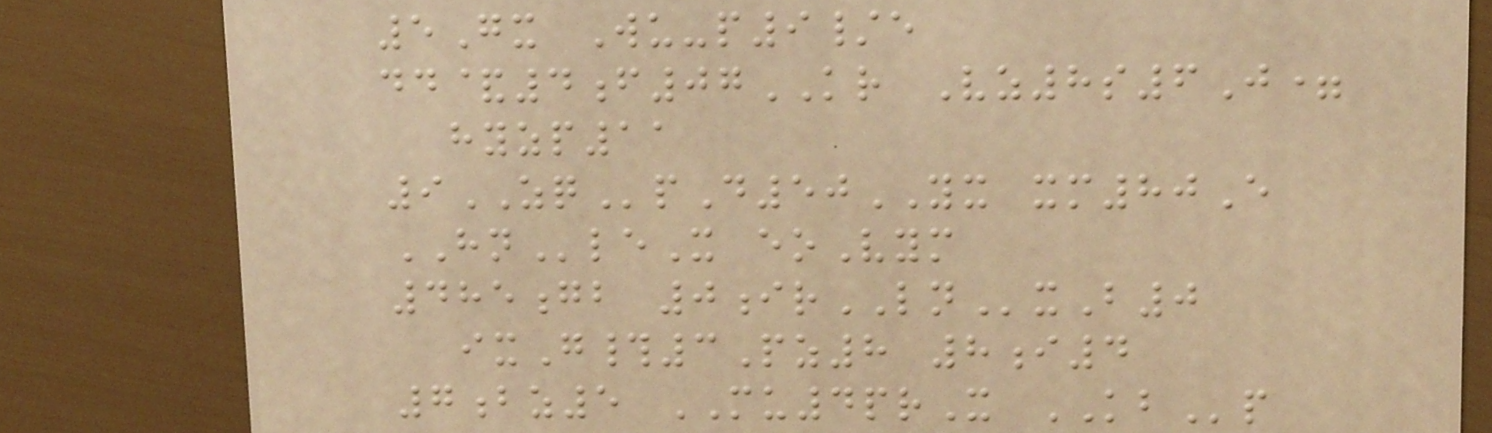5Gx Wu-p9/e
dd&4f07KR Vz8s6J=
hyzp11
9ZQpD50YX xm80E
HNleX eoVym
485gb 0irLNxB0
ixG#3Pz8 8i4
7bz5 MU4prX KBp
